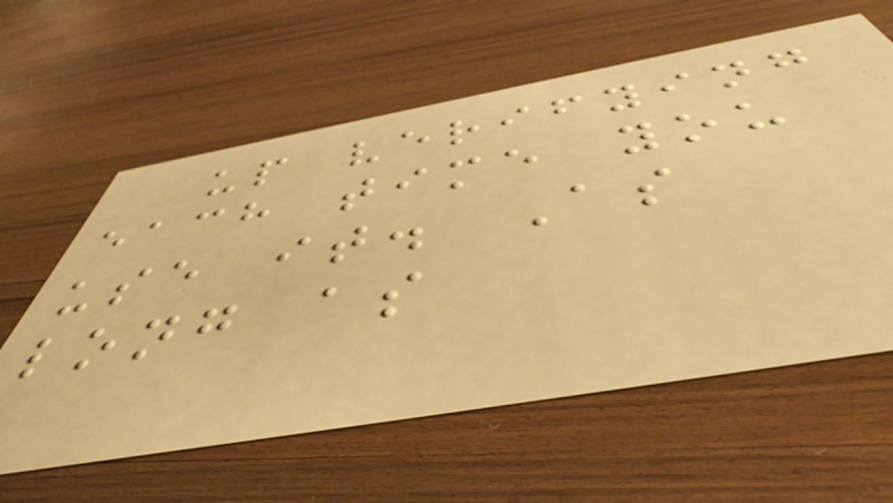up verifying
each time you
use it. As
long as
